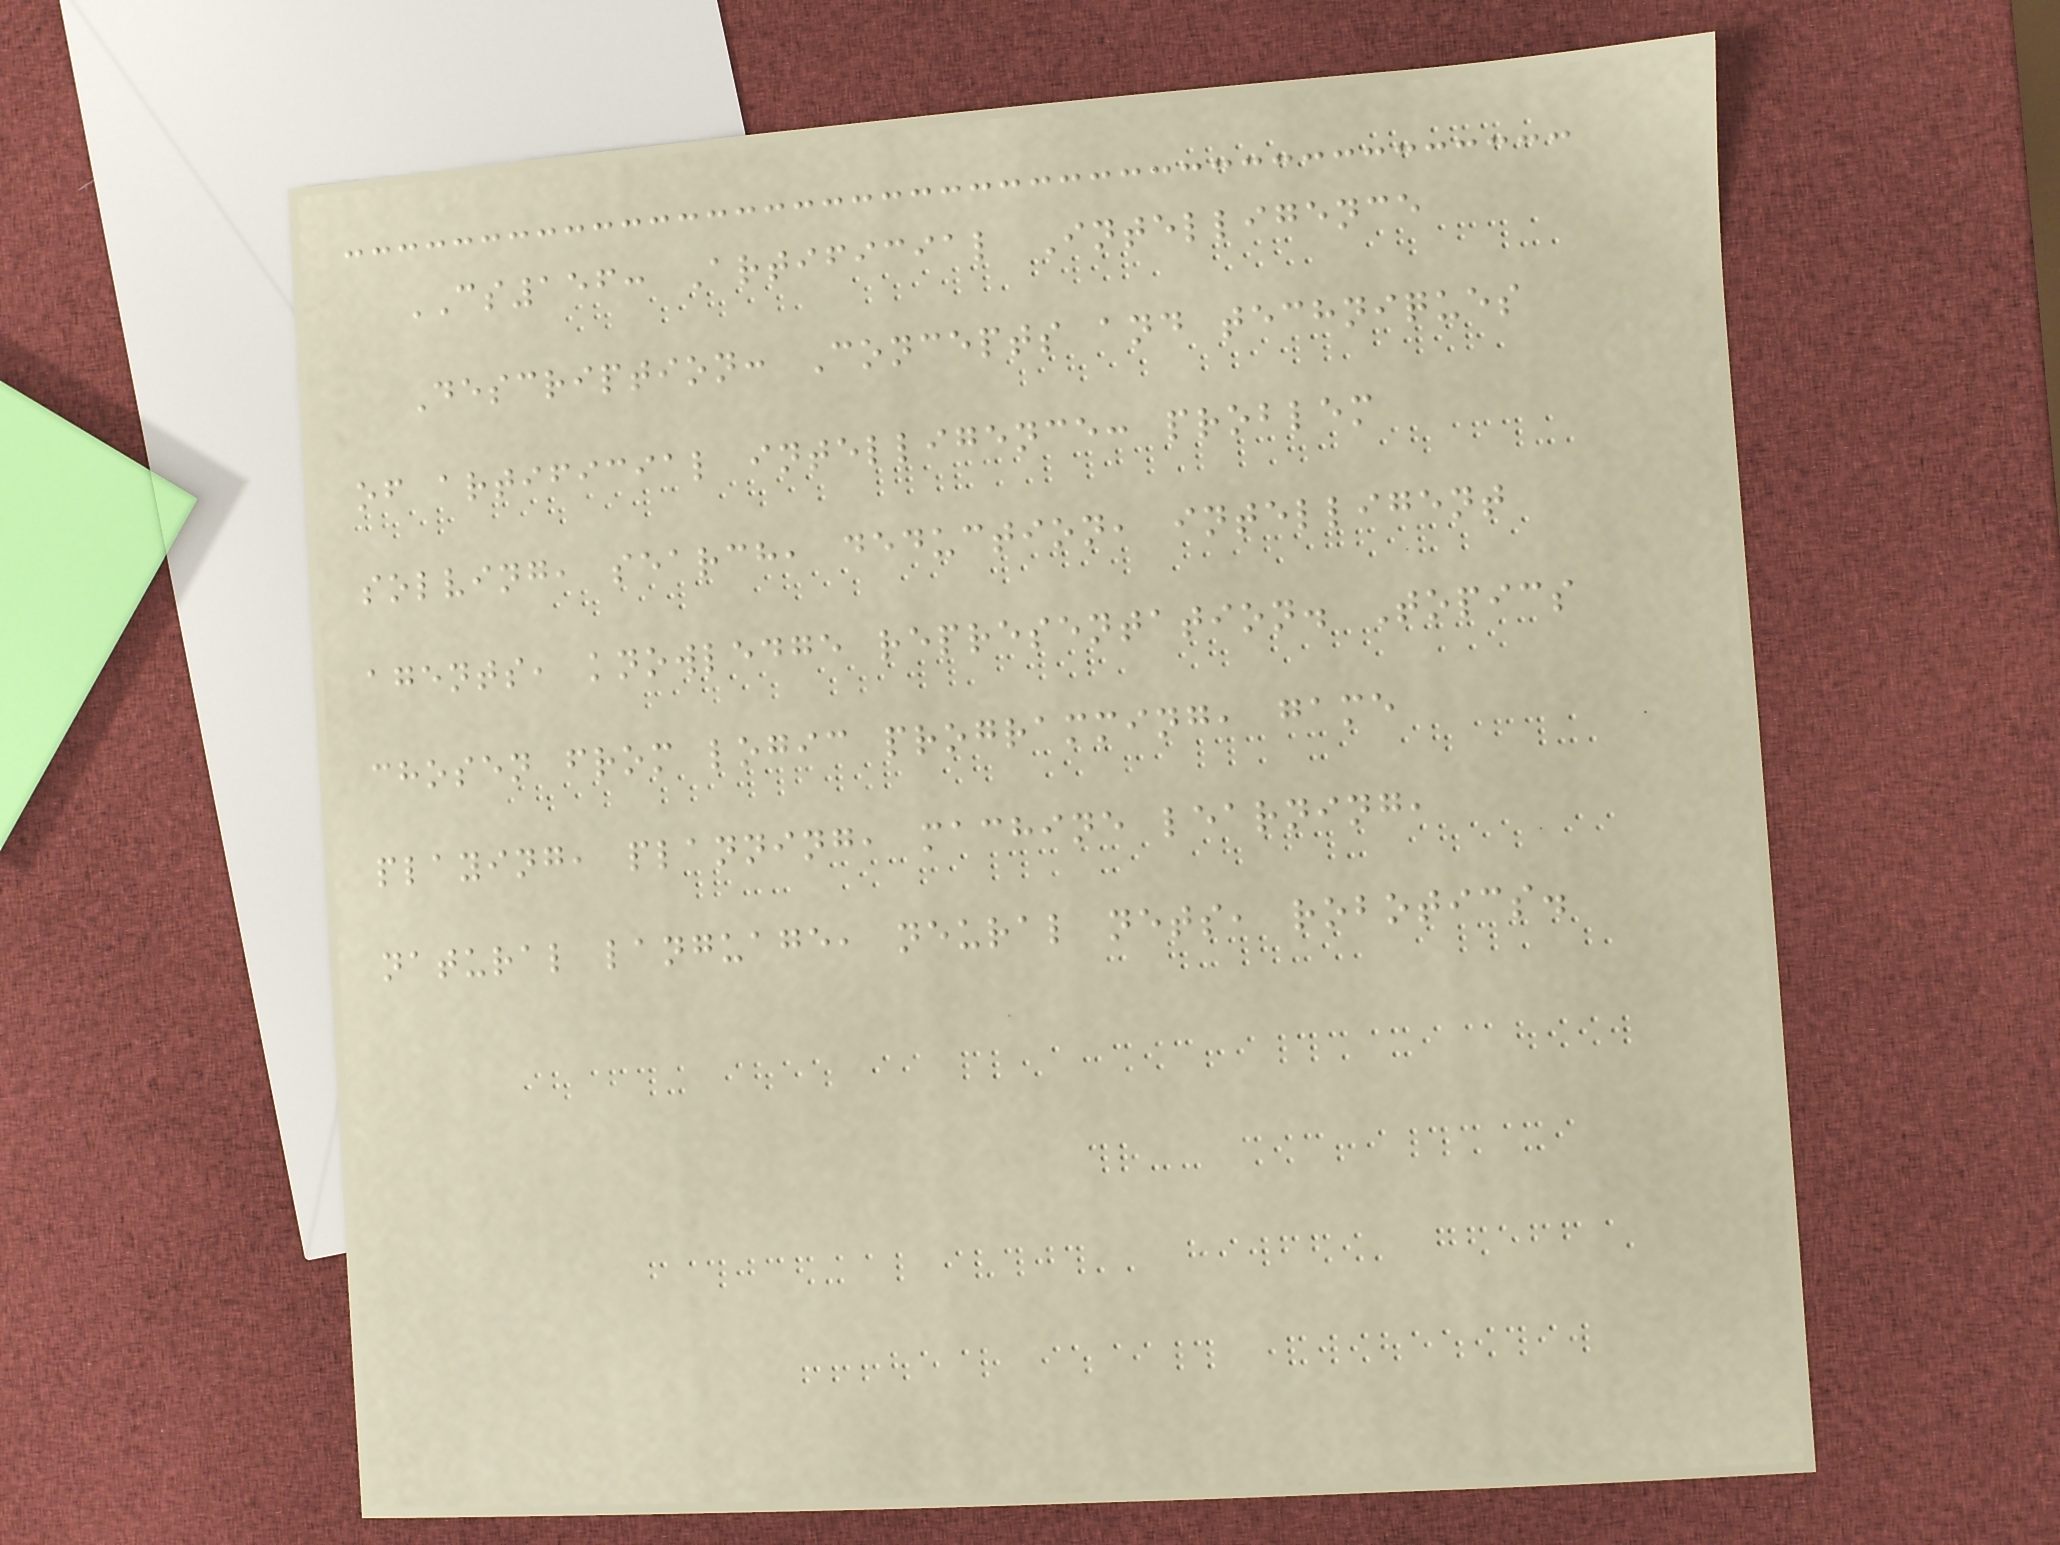CS156: Artificial Intelligence
Description: Concepts and techniques
of artificial intelligence: problem
solving, search, deduction, intelligent
agents, knowledge representation. Topics
chosen from logic programming, game
playing, planning, machine learning,
natural language, neural nets, robotics.
